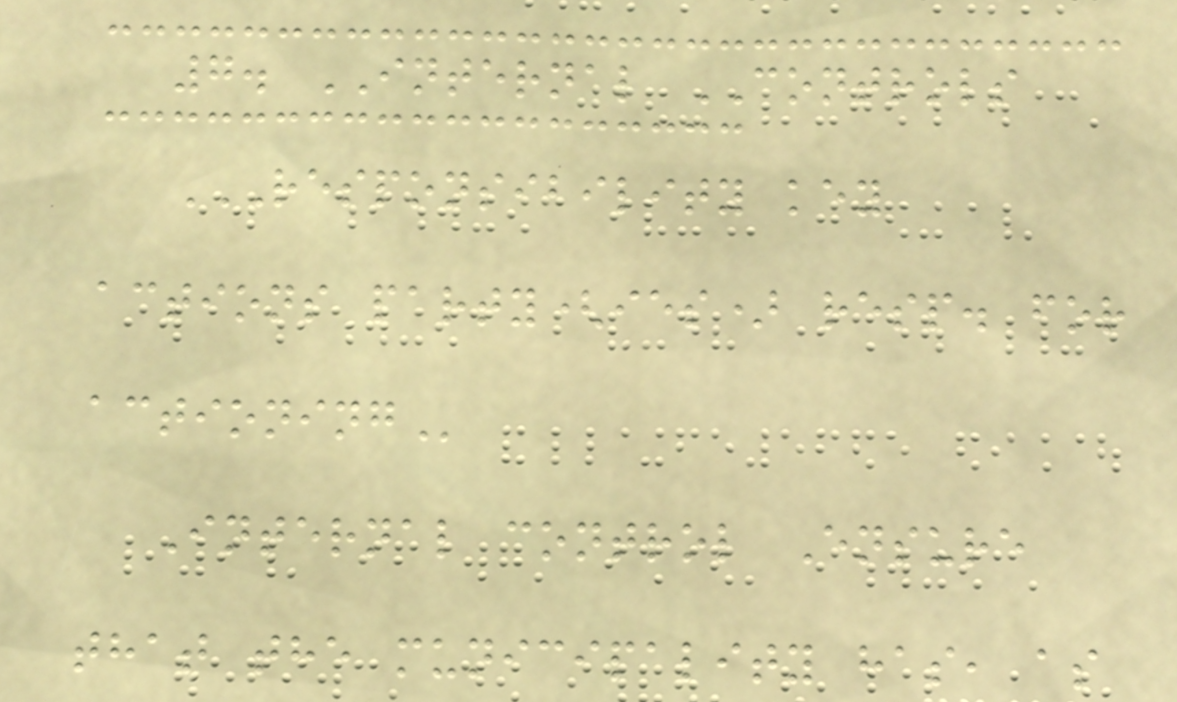7. INTERNAL CONTROLS
RESPONSIBILITY KEY
ACTIONS PARTY(IES) RESP. FOR
ACTIONING
Internal control Ensure
that the municipality has, as
